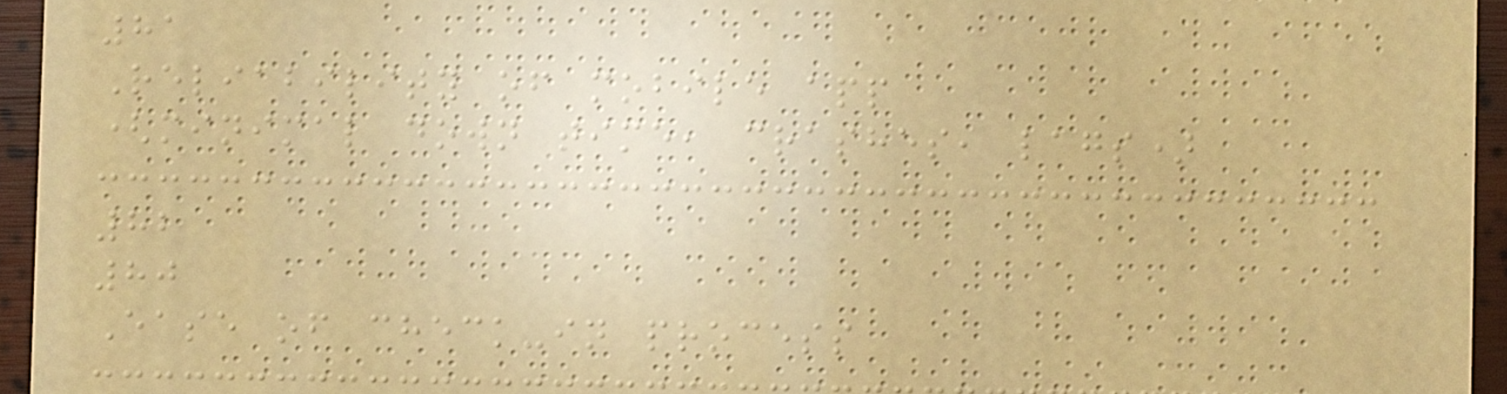81
Reliability of mobile app
(minimal down time, crashes, lags)
82
80
Ease of check-in process
